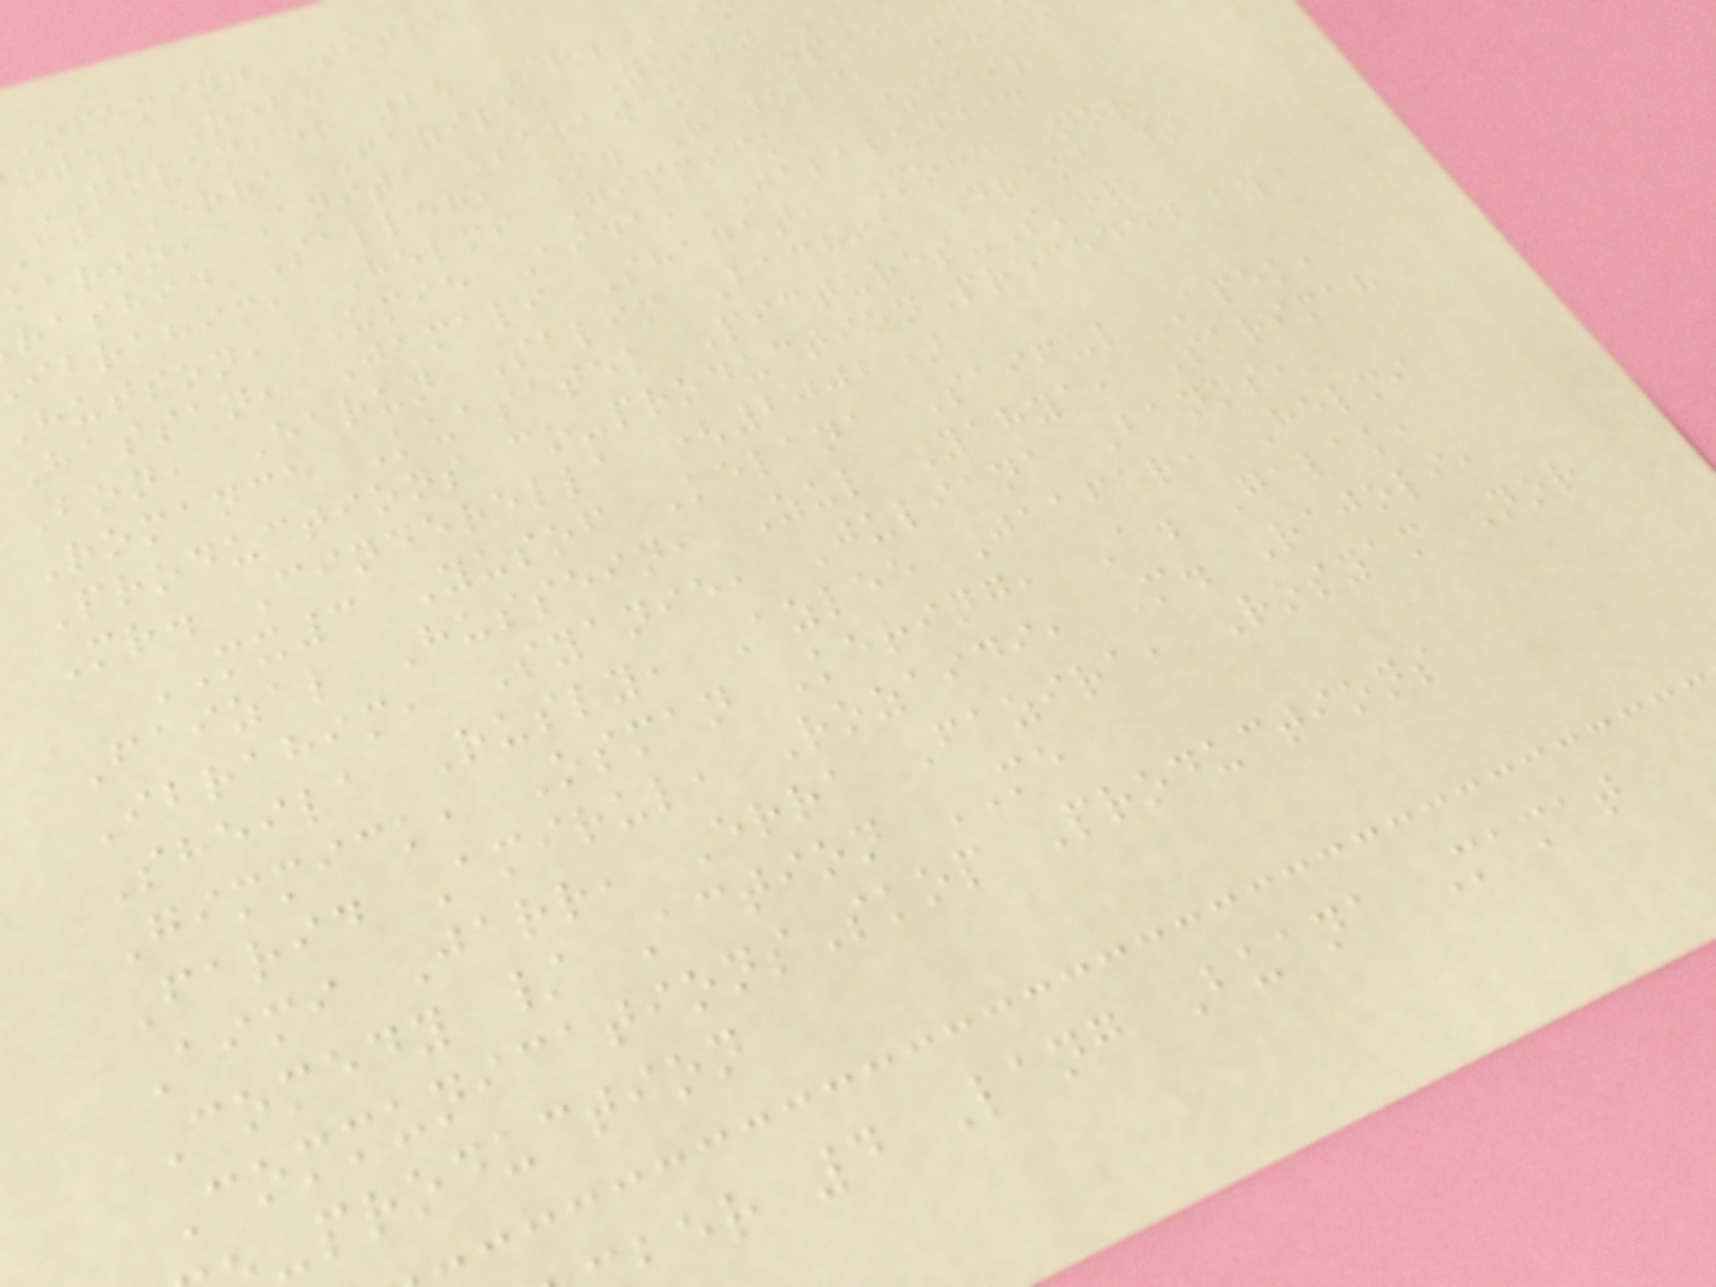Opening Title
otes Ref.
NOVEMBER 25 Mr. Ci
cj Erra Fazira, Yusry
karin, Anita Sarawak, Opie
rashid Salleh, M. Rajoli, Khati
ibrahim, Helmi Gimmick, Ismail
hutson, Umie Aida, Jalaluddin
Hassan, Jamali Shadat, Mohd Nor
Bon, Harun Salim Bachik Drama /
Romance Kuasatek Pictures-Skop
Productions co-productionPreceded by
Mr. Cinderella (2002)
MX3 Yusof Kelana Saiful Apek,
Faizal Hussein, Zul Yahya, Sarimah
Ibrahim, Syanie, Juliana Banos,
Sheila Rusly, Azlee Jaafar, Helmi
Gimmick, Osman Kering, A. Galak,
Farid Amirul, Rozaidi, M. Rajoli,
Aimi Jarr, Erra Fazira, Rosyam Nor
Comedy / Action ME
CommunicationsSkop Productions
-production
ber 4 Lang Buana Mamat
